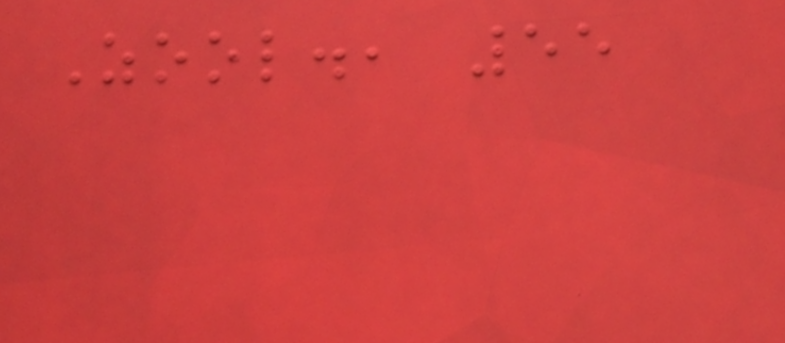Zool., 55
